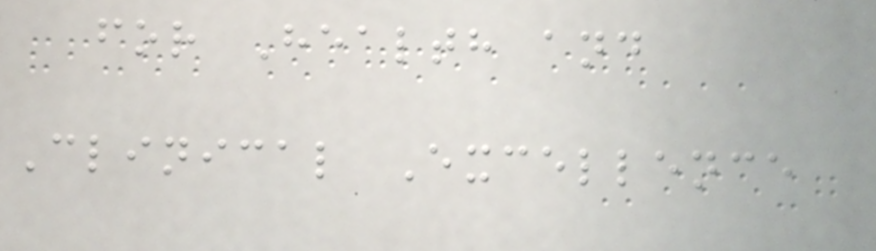for Health and
Clinical Excellence
